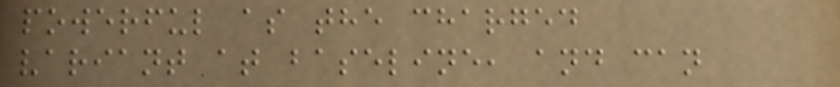powerful as the charged
variant at baseline, and can
